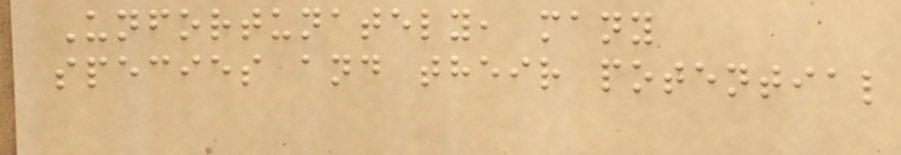Unfortunately, many
species and their potential
